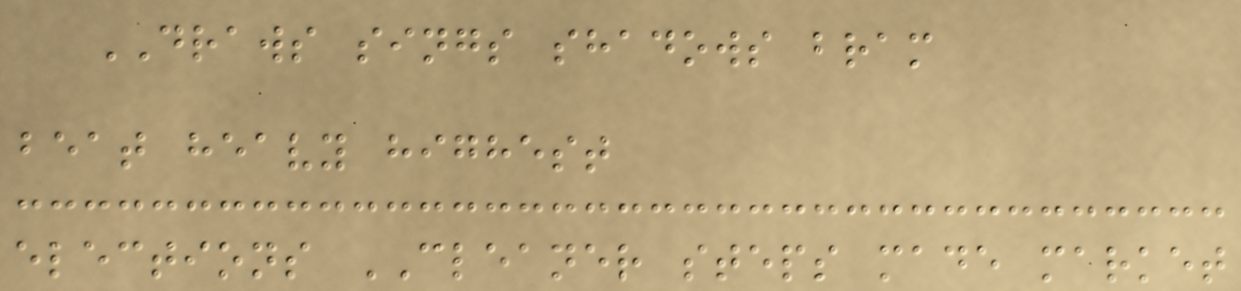DRAWS sings shadows bram
beat heavy highest
elections CLEANER steps made market
